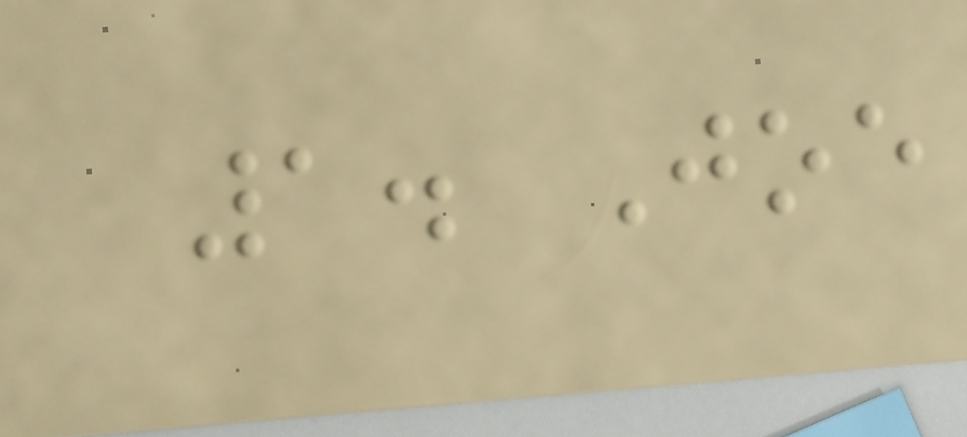1. Joe
